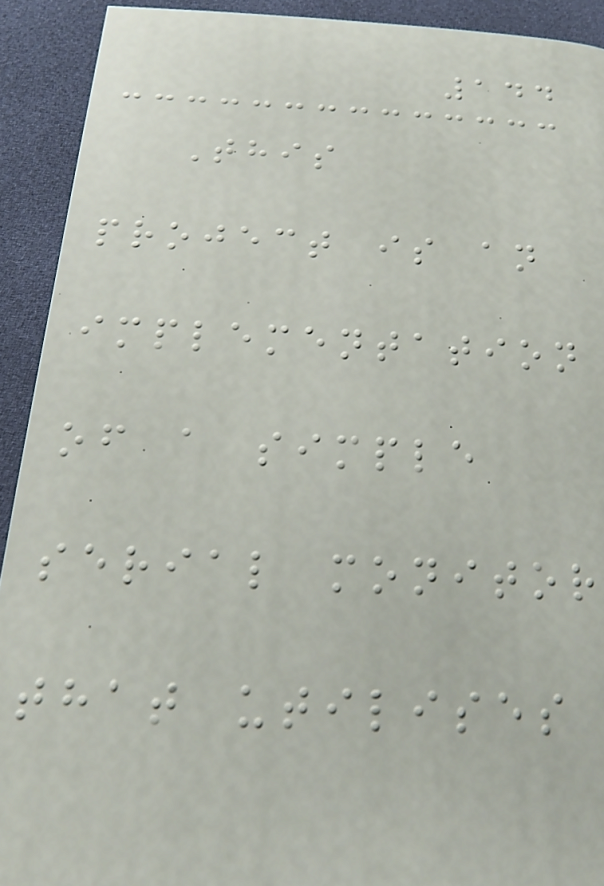144
This
project is an
implementation
of a simple
serial monitor
that utilises
